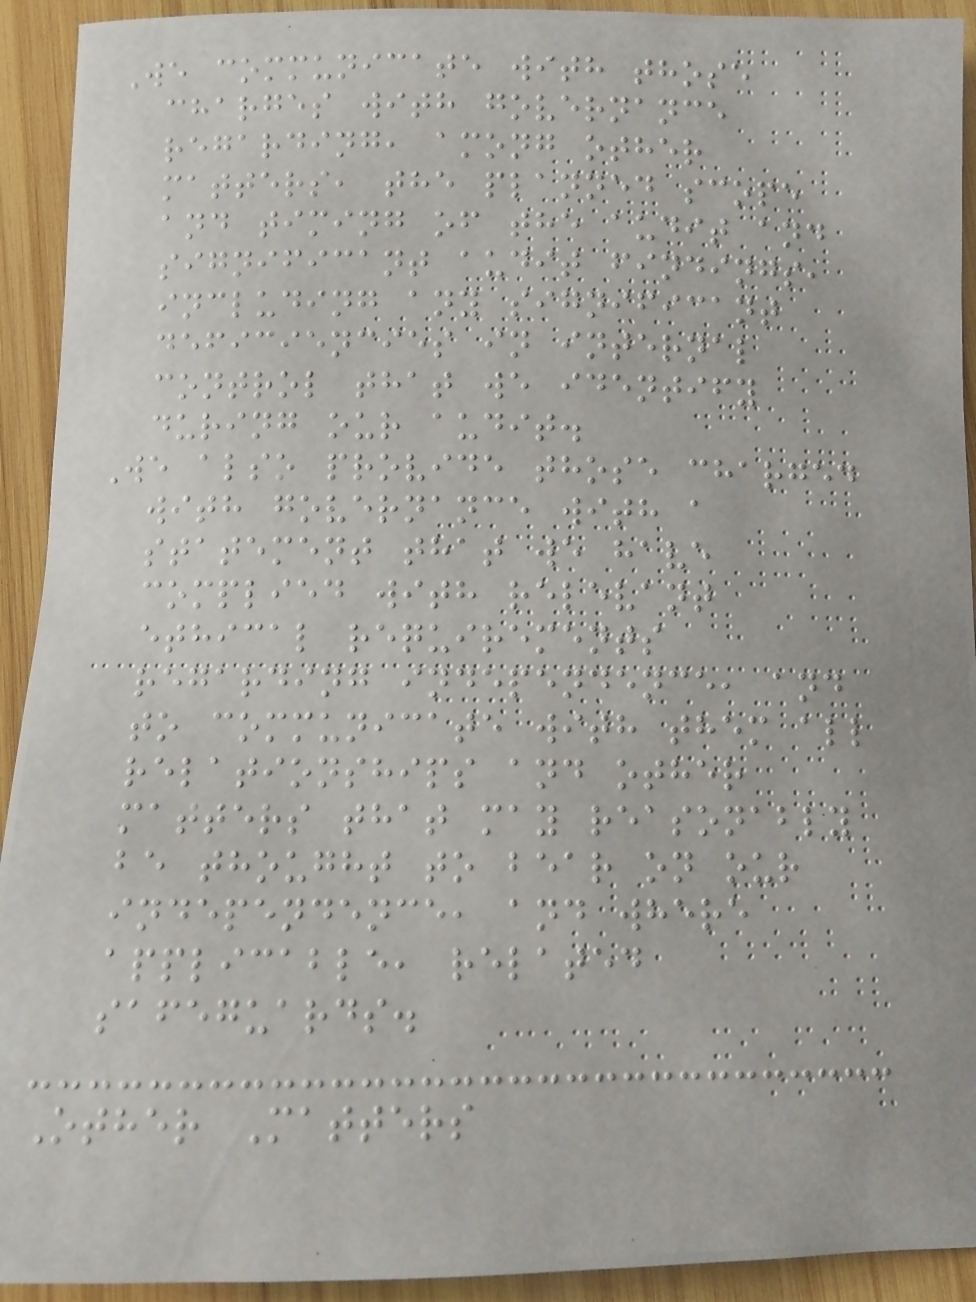We communicate with those
charges with governance
regarding, among other
matters, the planned scope
and timing of the audit and
significant audit findings,
including any significant
deficiencies in internal
control that we identify
during our audit.
We also provide those charged
with governance with a
statement that we have
complied with relevant
ethical requirements
regarding independence, and
to communicate with them all
relationships and other
matters that may reasonably
be thought to bear on our
independence, and where
applicable, related
safeguards.
Other Matters
